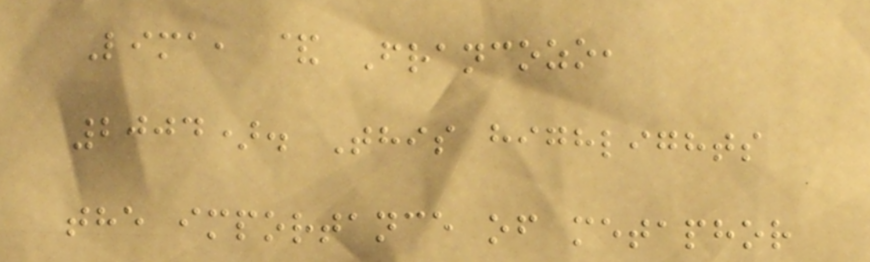Lima, & Francozo,
2004). This highlights
the importance of metaphor
